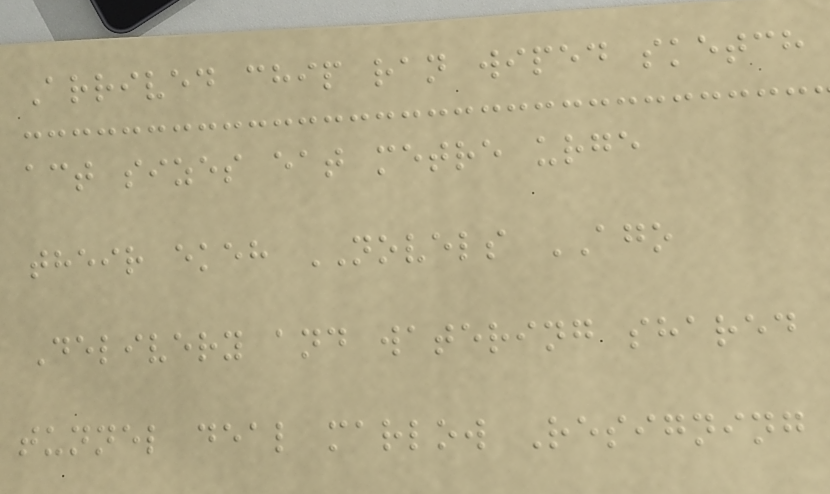Arrived chip ran wiped sketch
act sizes eat metre urge
their ekeh NOVELS AGO
Delivery and watering shared
tunnel deal marlow Resigning
